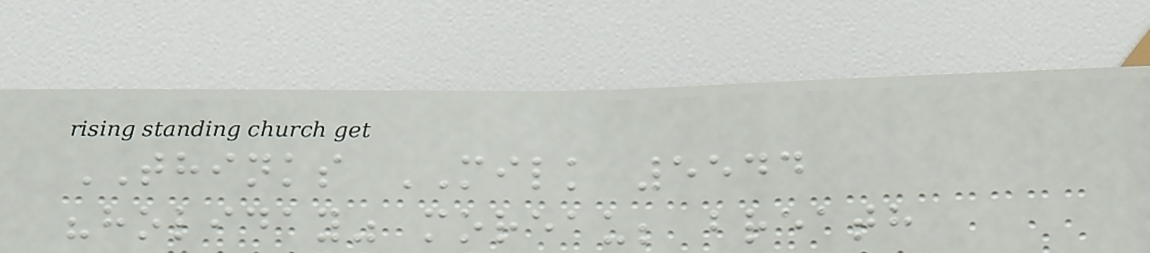THINKS MILK 5544
"holiday" moreau; breath
